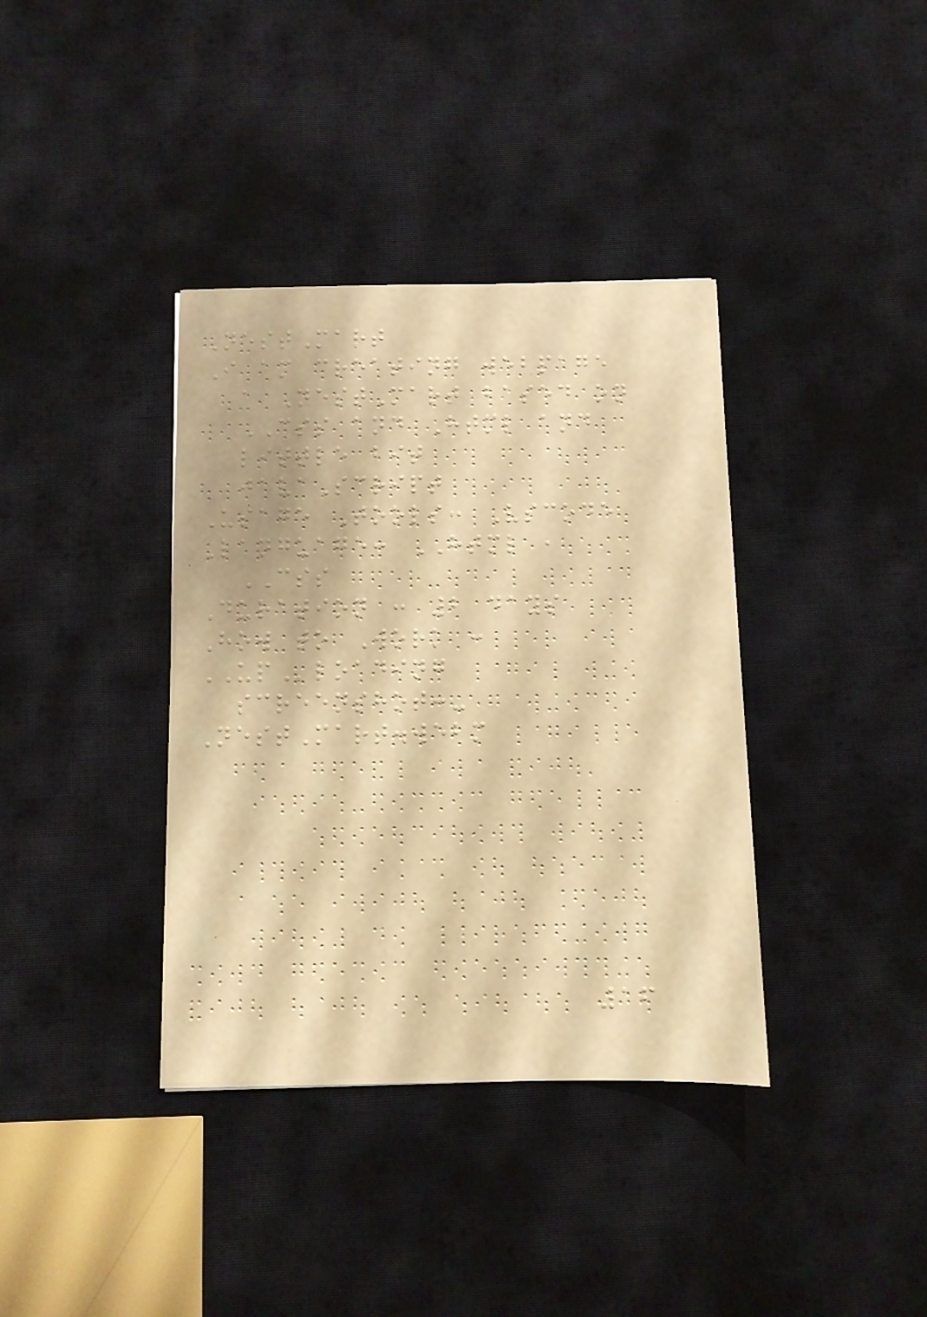NestMart
I am creating webpage
a NestMart based on
CSS and Html and
little bit
javaScript
Usage Tools: Vscode
Language: HTML ,
CSS
Duration : 2 days
How to Work :
UPloading
screenshot:-
NestMart.webm
16
